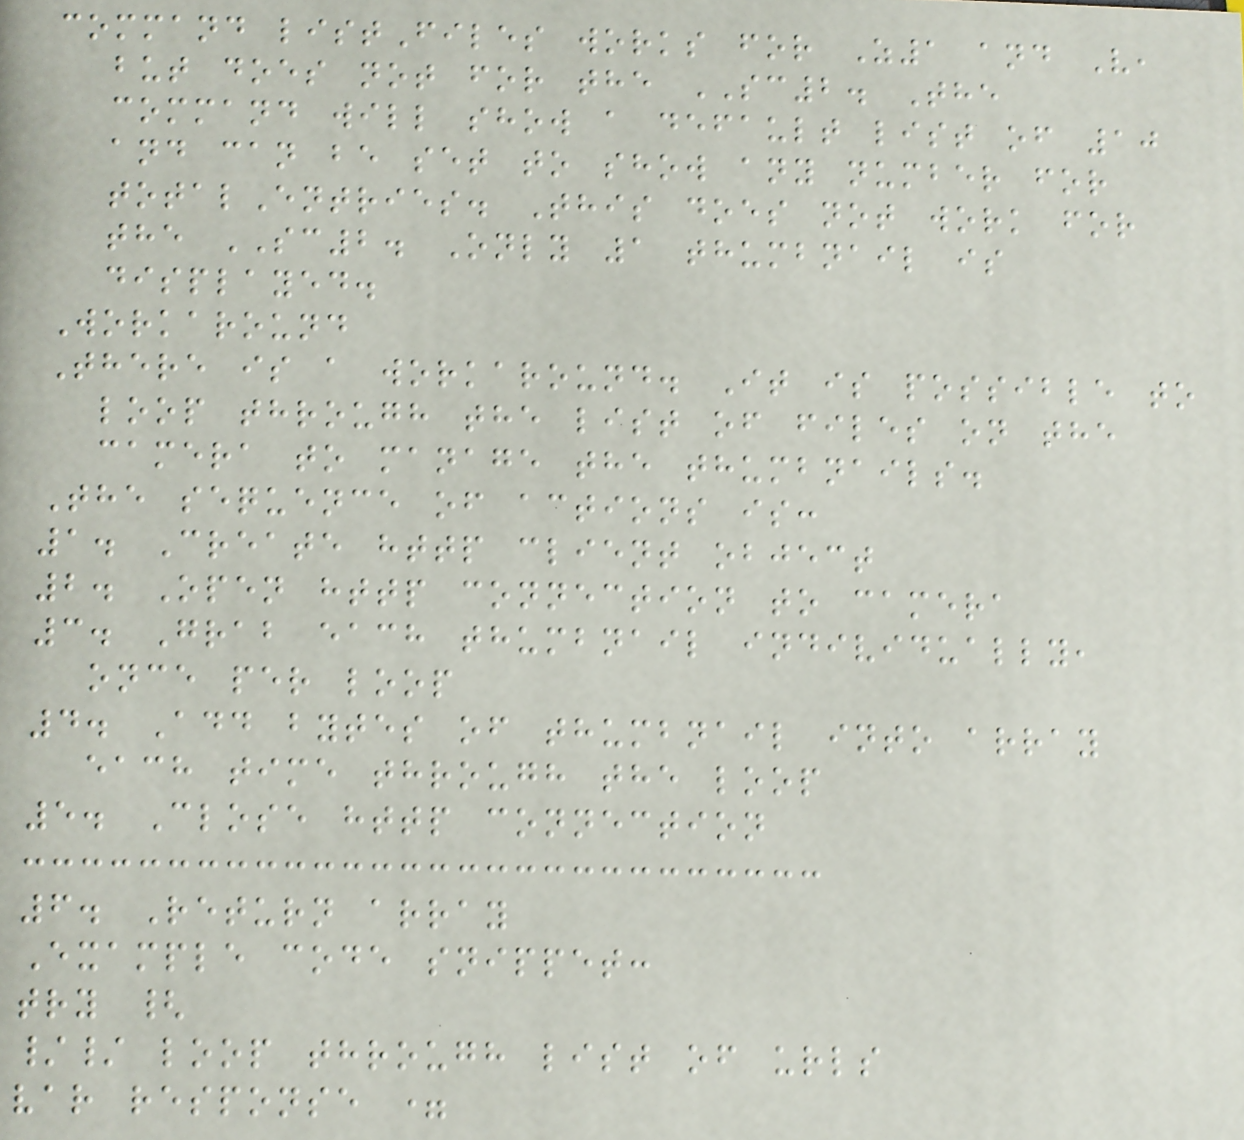command listFiles works for Z1 and V,
but does not for the SC2. The
command will show a default list of 10
and can be set to show any number for
totalEntries. This does not work for
the SC2. Only 1 thumbnail is
displayed.
Workaround
There is a workaround. It is possible to
loop through the list of files on the
camera to manage the thumbnails.
The sequence of actions is:
1. Create http client object
2. Open http connection to camera
3. Grab each thumbnail individually,
once per loop
4. Add bytes of thumbnail into array
each time through the loop
5. Close http connection
6. Return array
Example code snippet:
try {
// loop through list of urls
var response =
